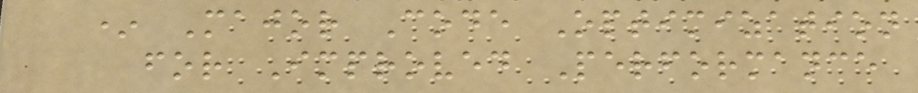* Major Code Optimization
for Improved Performance
